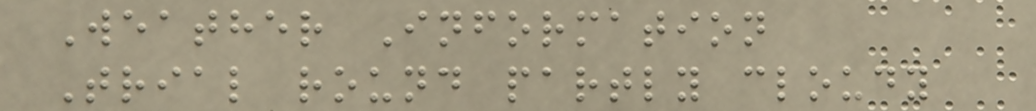Weather Information
Trial round partly cloudy
